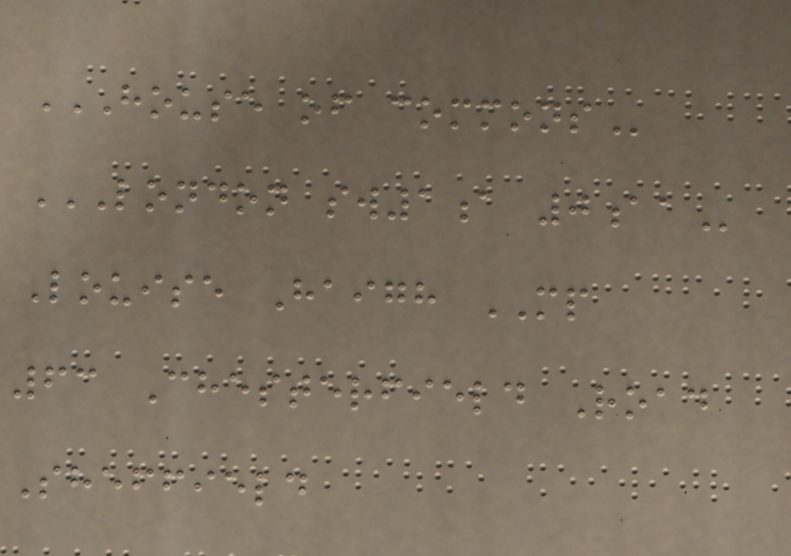HOUSE OF COMMONS
LONDON SW1A 0AA
Louise Haigh MP
63 Chesterfield Road
Sheffield
